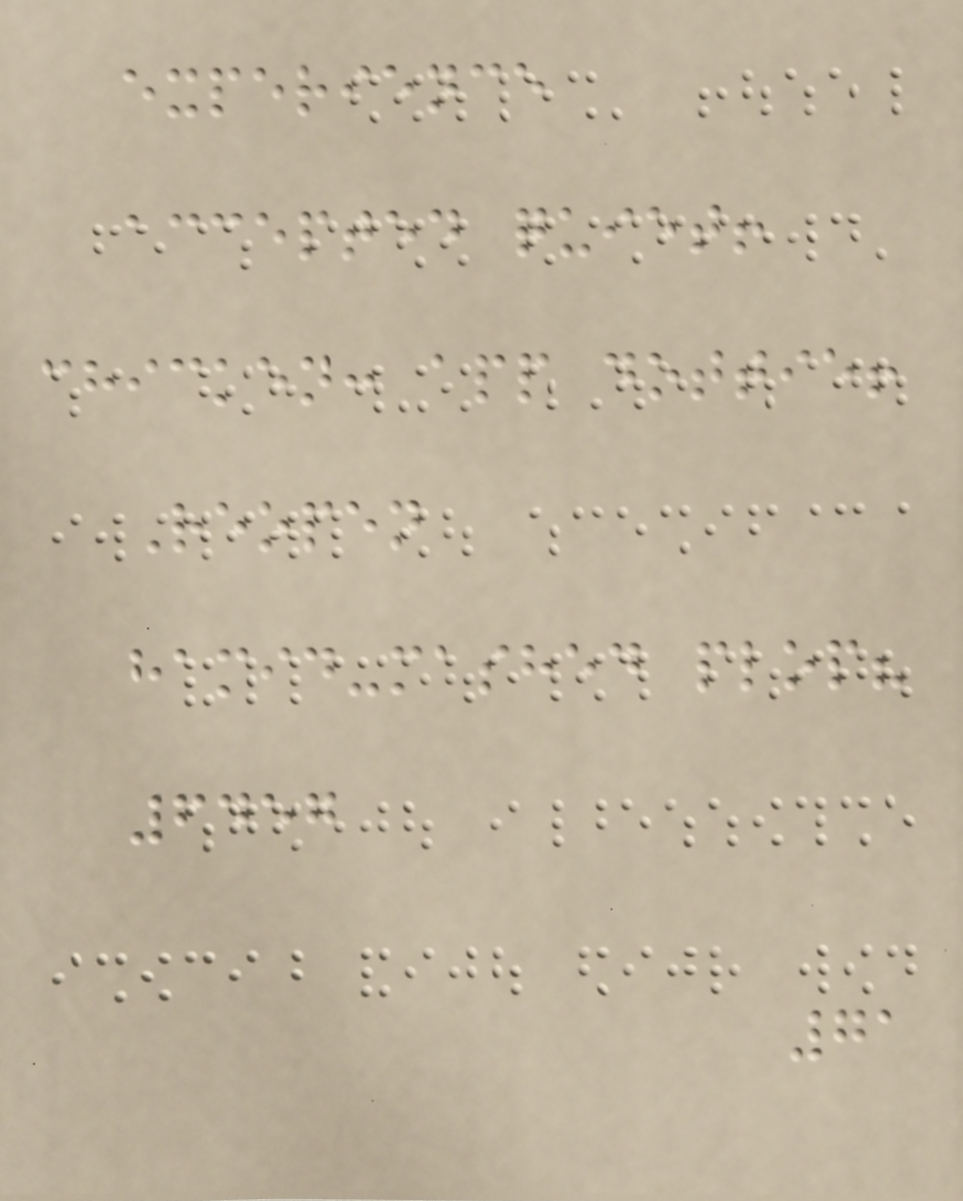experience
accepted quiet!
chicken: app dottie!
Reopen
hamid-mashed plop?
6457
71
